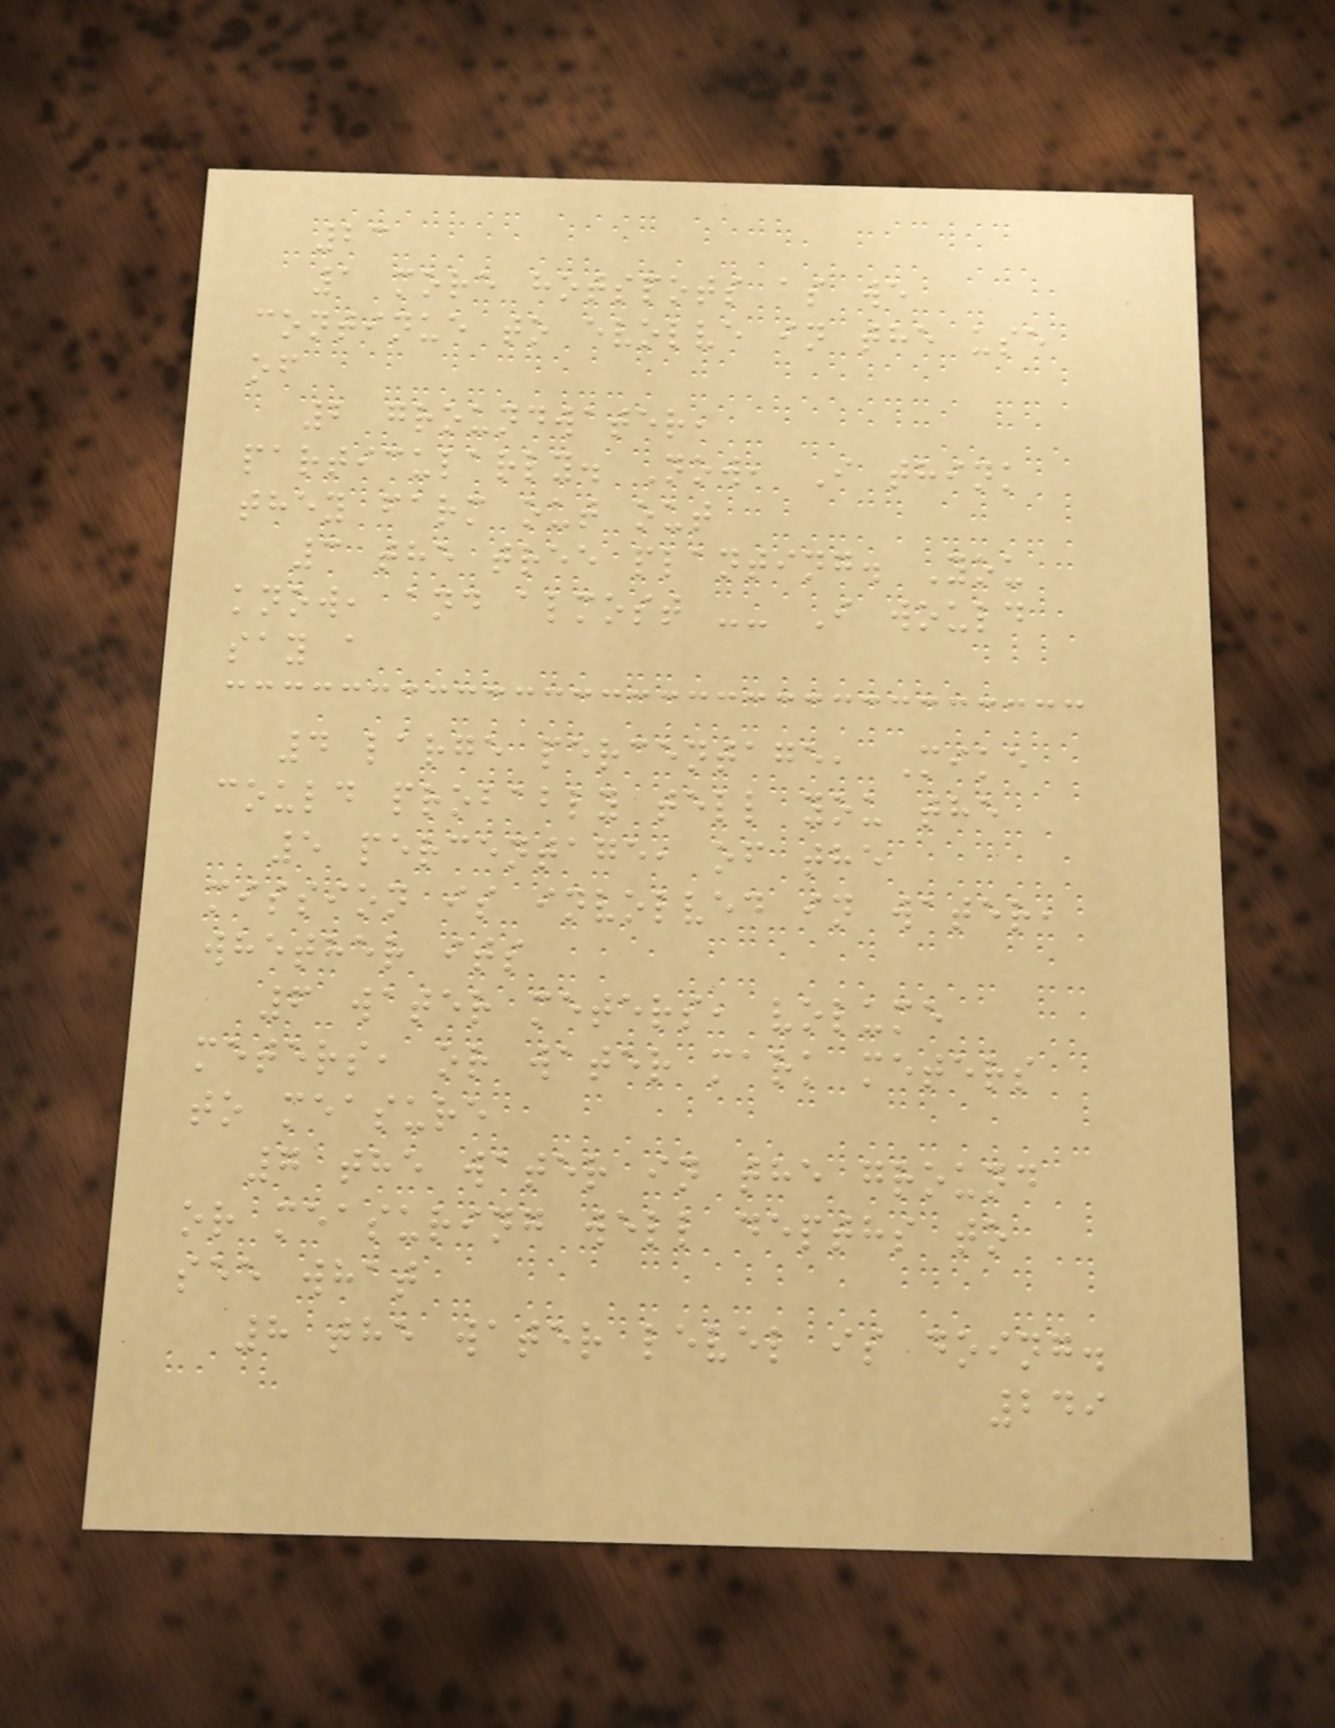23
1 more hotspots as we
continue to evolve in the use
of
2 groundwater,
particularly. Now, I think
they farm out out
3 the tree planting. You
know, and almost -- I would
say a
4 large percentage, Mike
could probably tell you the
5 percentage, of the
mission is involved in water,
whether its
6 water meters, volume
meters, or water mark meters
to measure
7 the water in the ground
or measuring well depths to
see what
8 the water level is doing.
249
